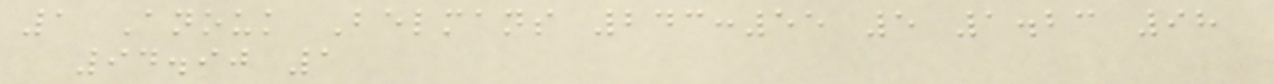1 Anouk Belmans 243:55 5 1.23 98
94.90 1
